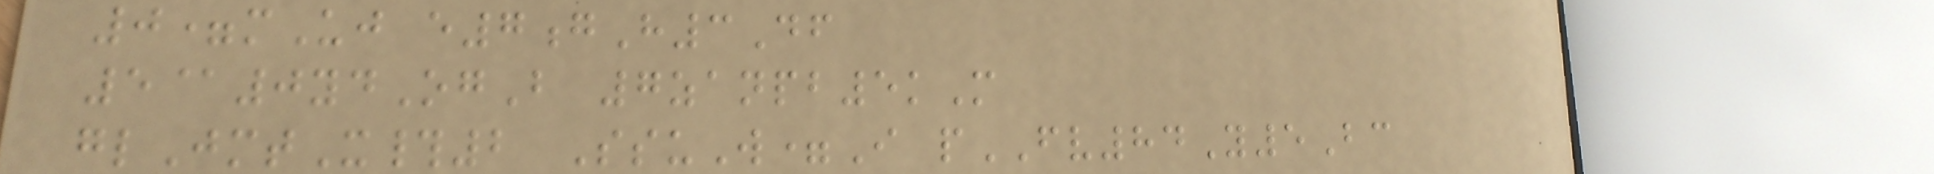0=mUj e7gH3Df
5@0ydOgB 7zanpb5kM
glJmtX#2 SsuW=I pFV84Y5Bc
